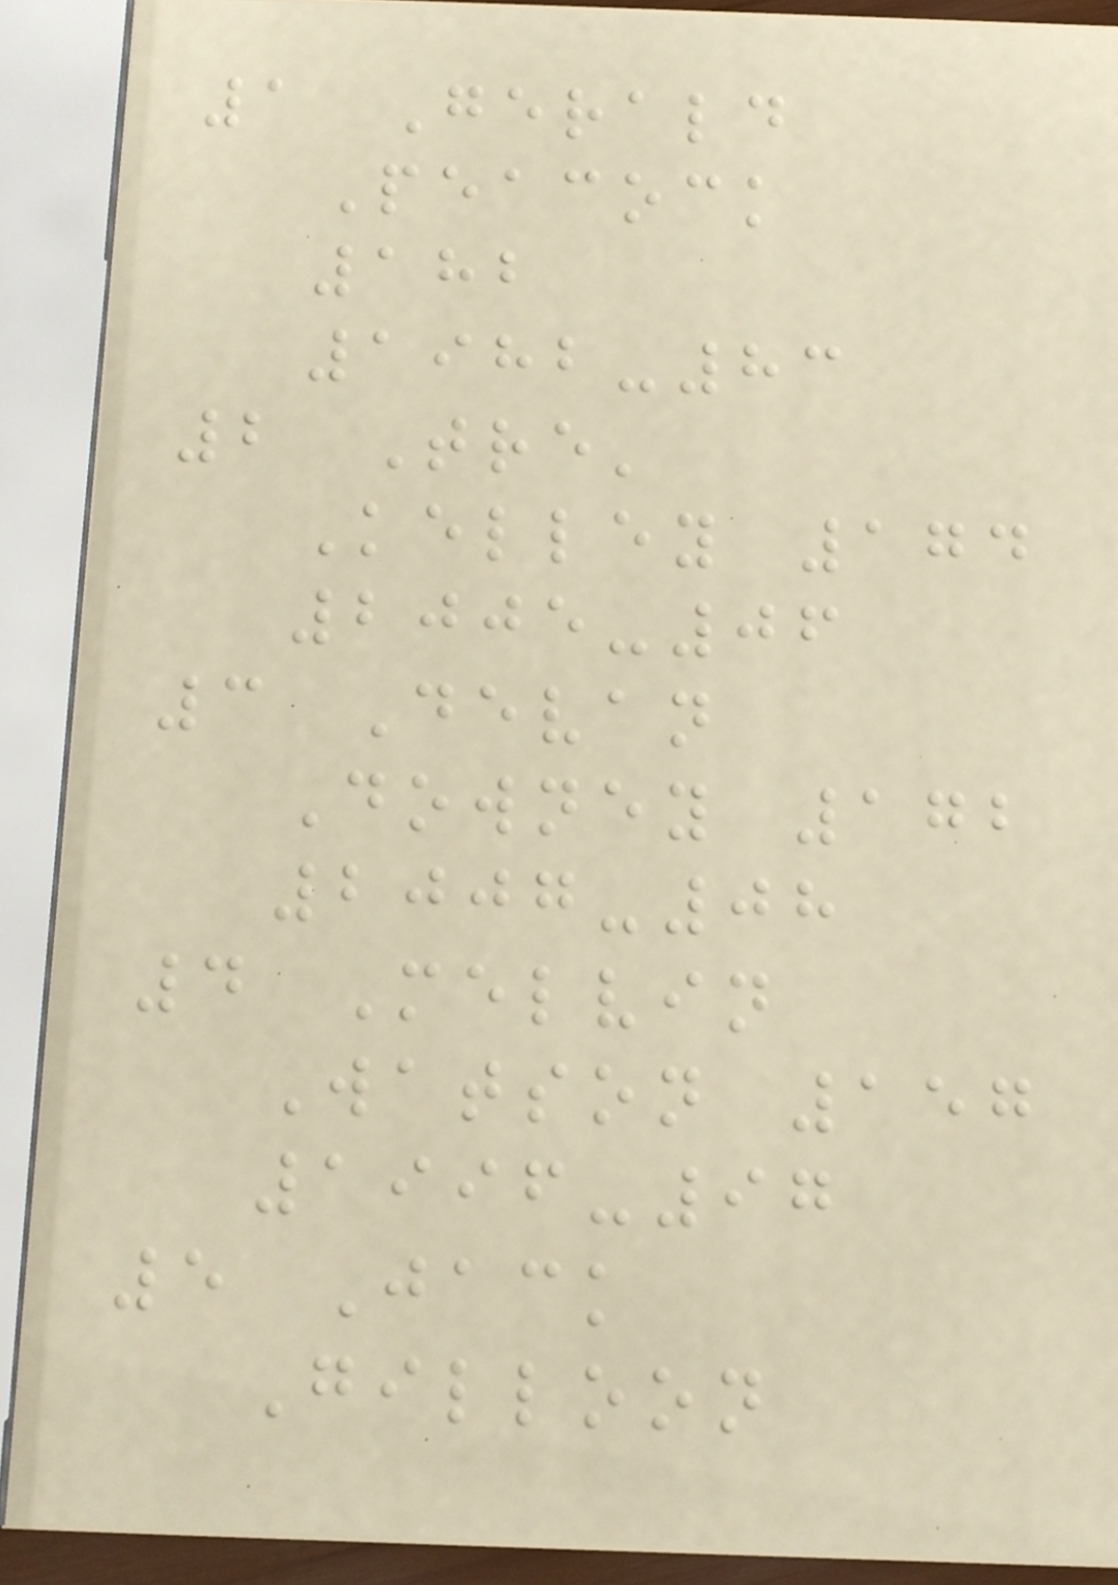1 Gerald
Peacock
182
1982-83
2 Tre'
Kelley 174
2005-06
3 Devan
Downey 172
2007-08
4 Melvin
Watson 157
1996-97
5 Jack
Gilloon
